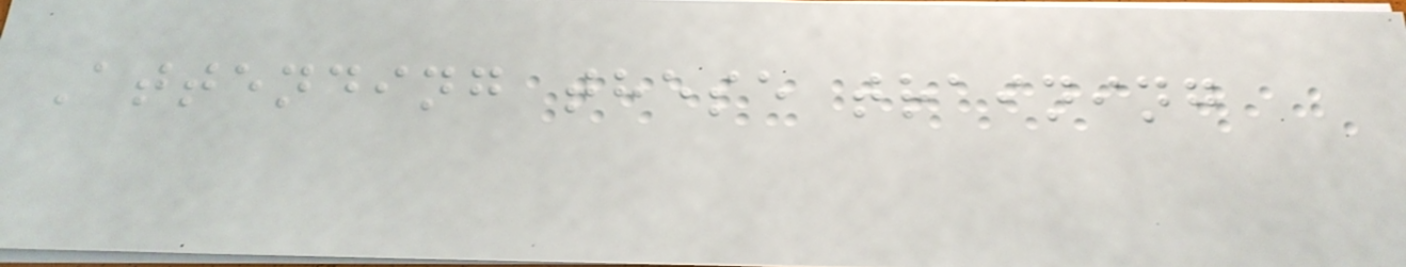Attending these training
